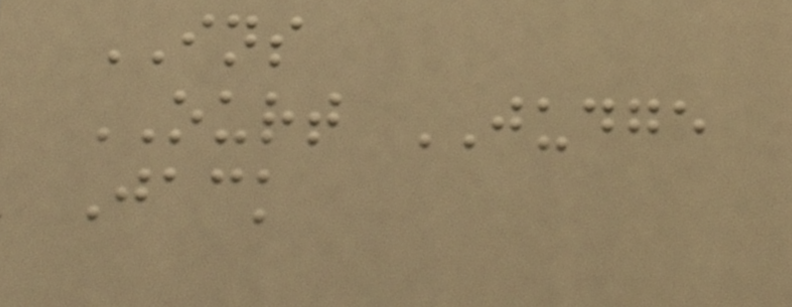INS
OURT JUDGE
Jack
